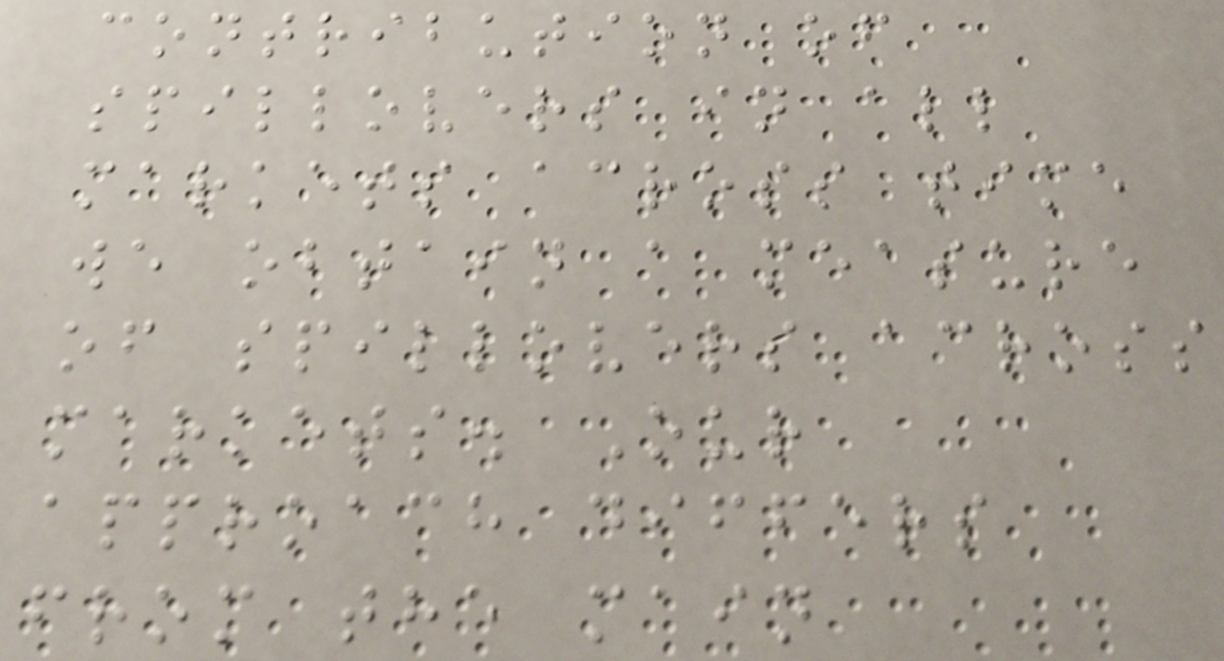contribution of
spillovers in all
markets across time
we obtain a measure
of spillovers across
markets. Our
approach differs
from the main
